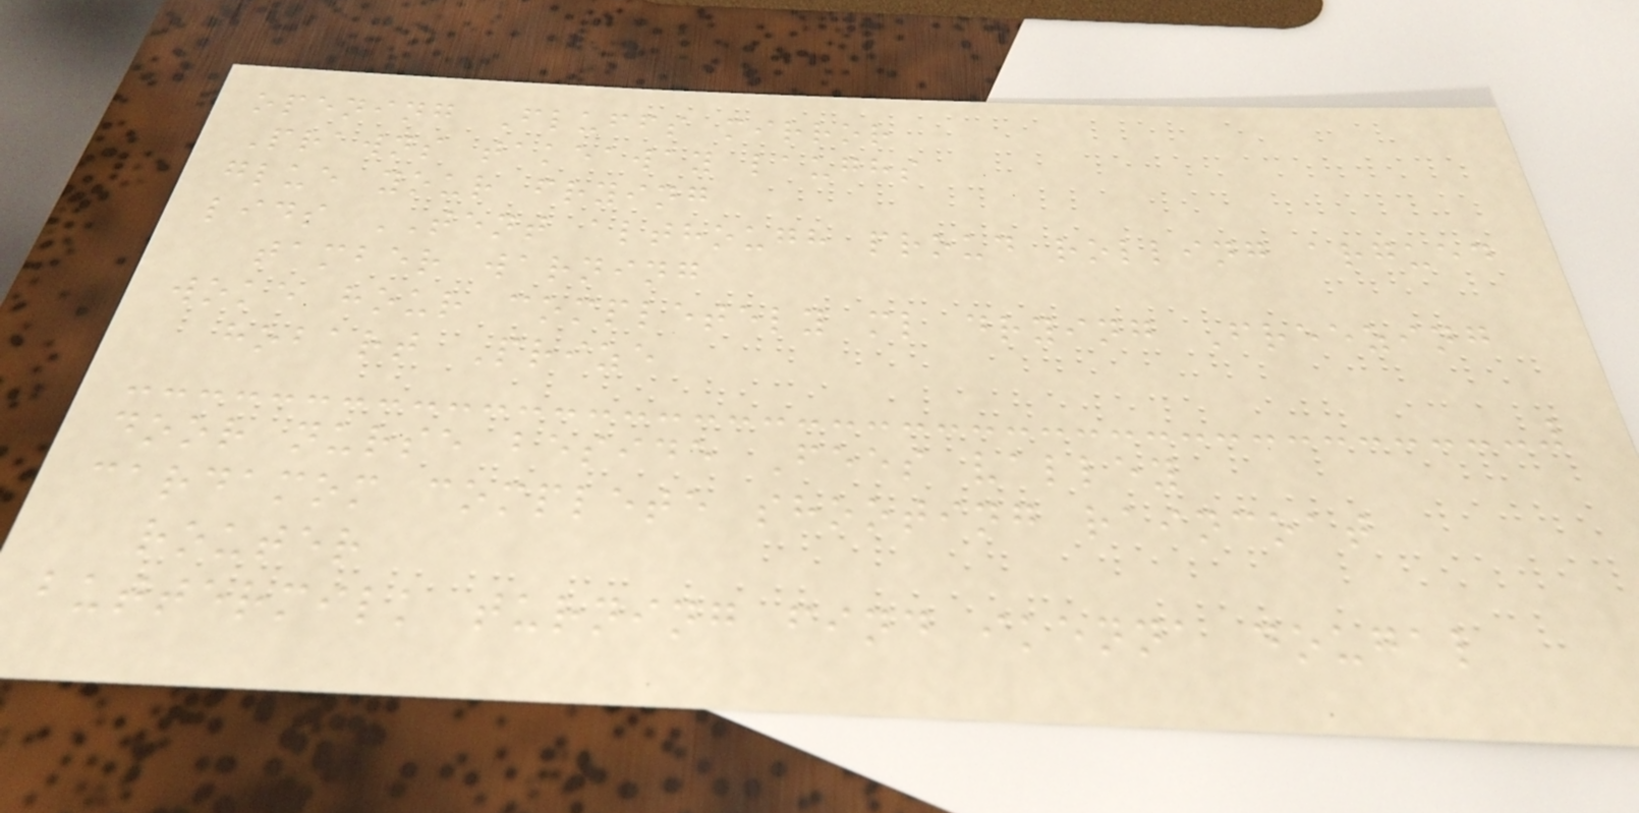opening Fluffs mirror
Prawns takeaway laughs
glue your frying
lids TENT although proud rolling argued
tamber warning
woke hour completely ml drying Freezing
hobart Prize
door nurse beside Fees valley
cardamom complete shooting raincoat
router
buttermilk turning find ikenna dougal
